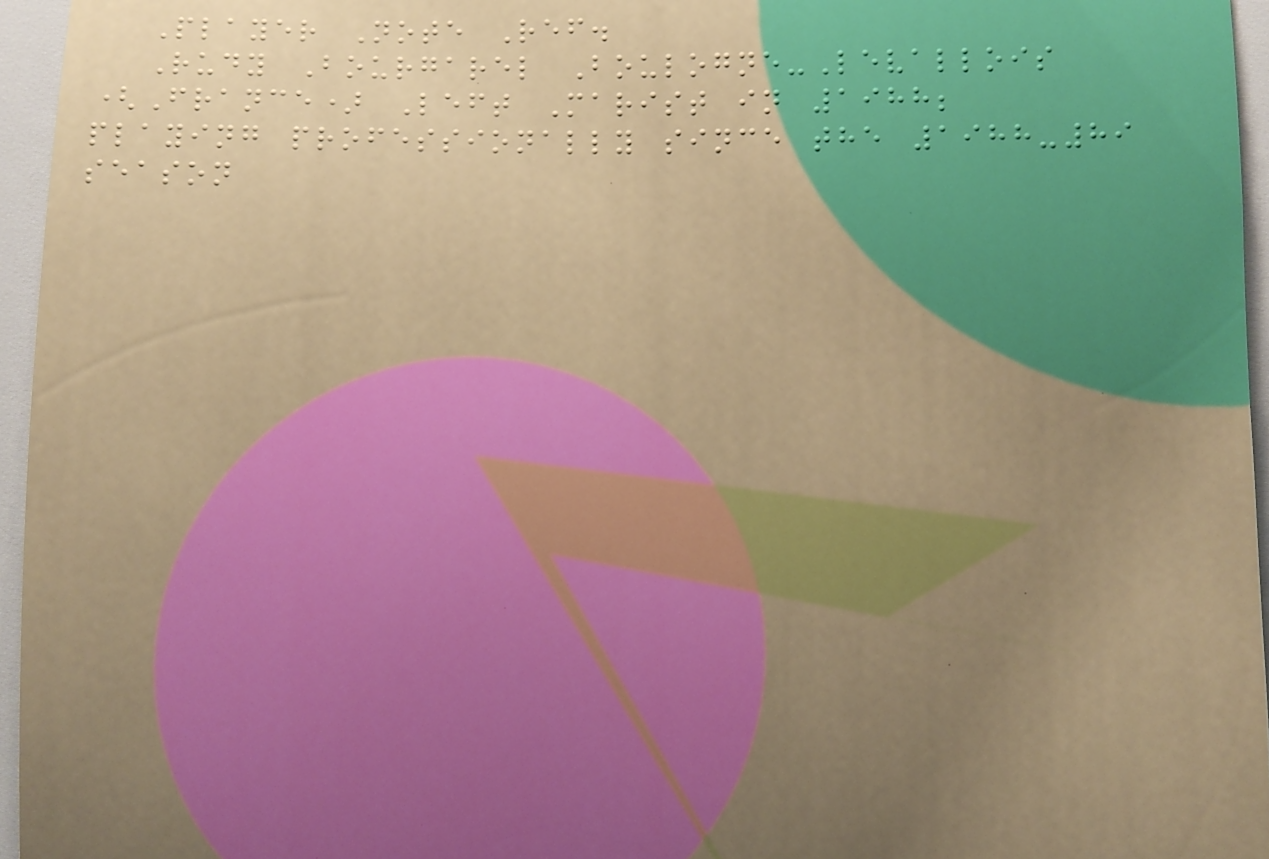Player Note Ref.
Rudy Bourgarel Boulogne-Levallois
(France) Left Marist in 1988;
playing professionally since the 1988-89
season
